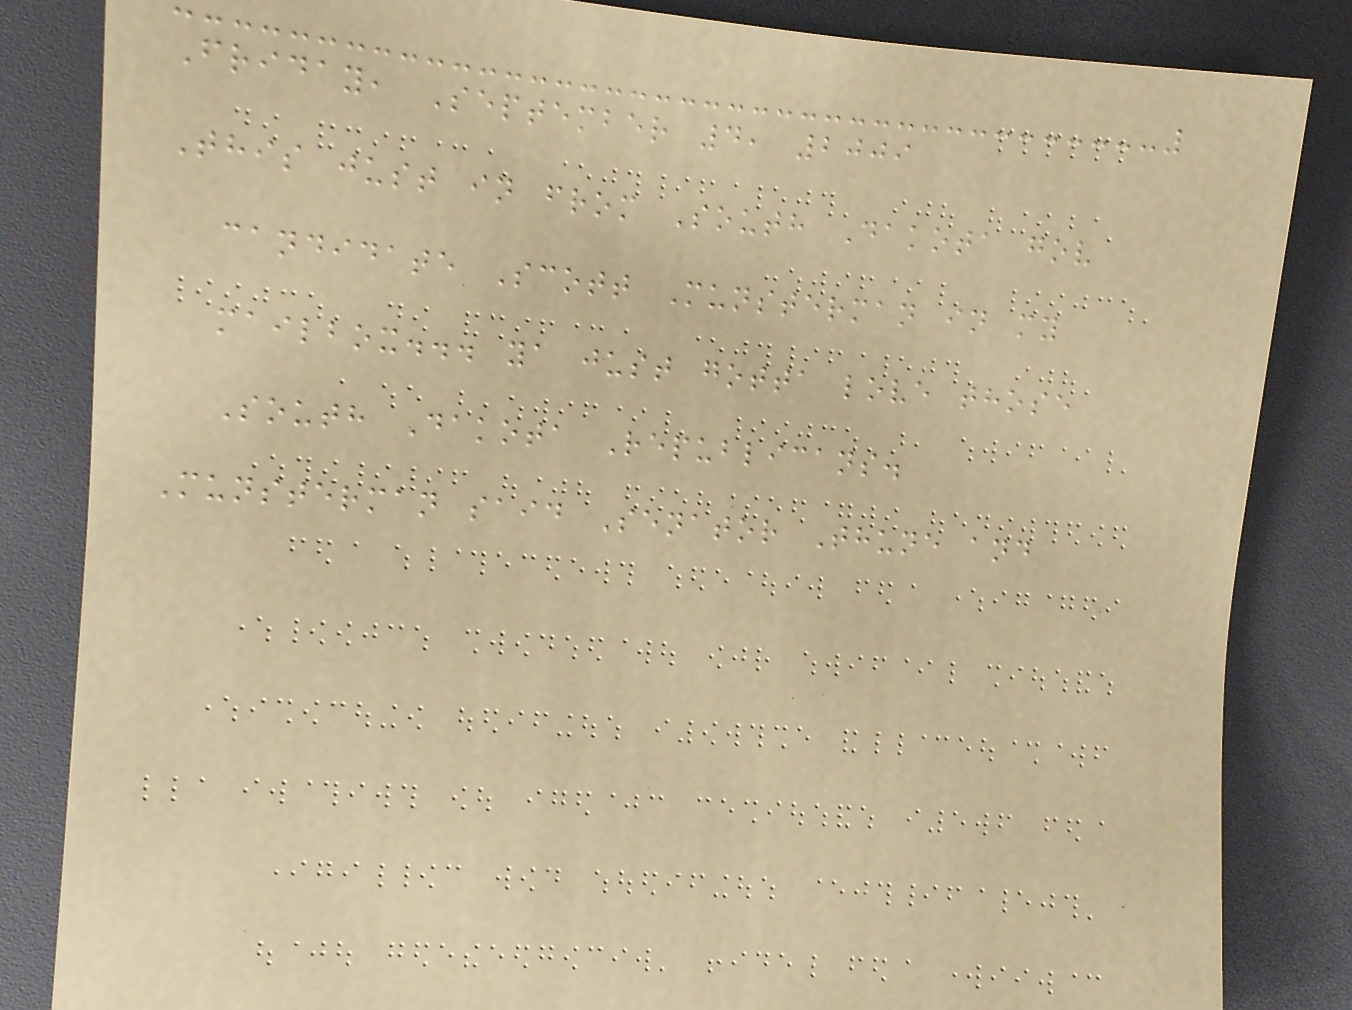Friday, September 4, 2009
This just in from South Dakota gov
candidate Scott Munsterman in my
mailbox... ya just gotta love those
South Dakota Republicans.
Munsterman said Senator Thune and
